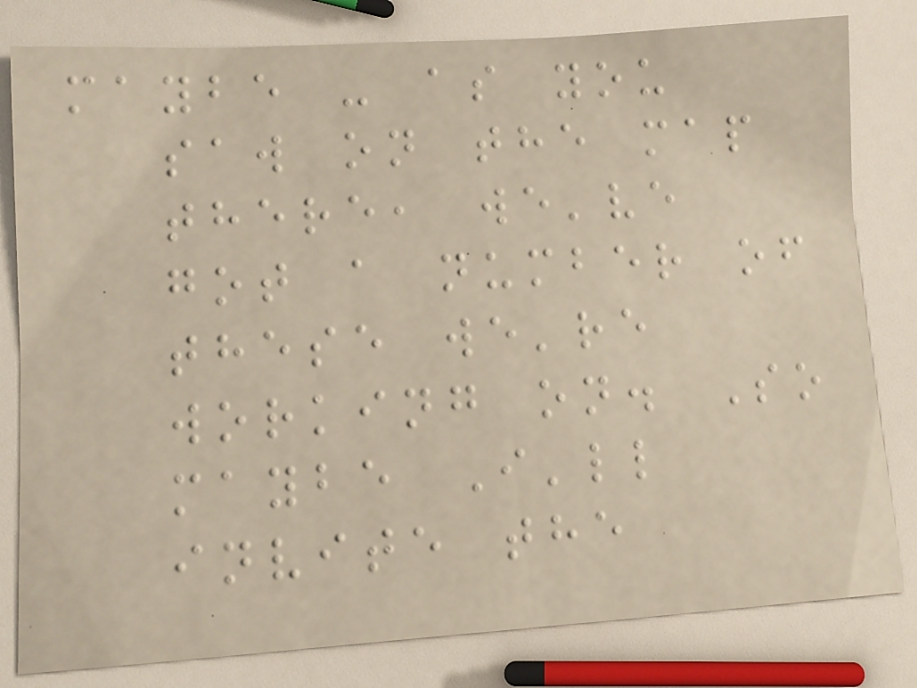maybe - as you
saw on the map
there, we've
got a number of
these we're
working on. So
maybe I'll
invite the
